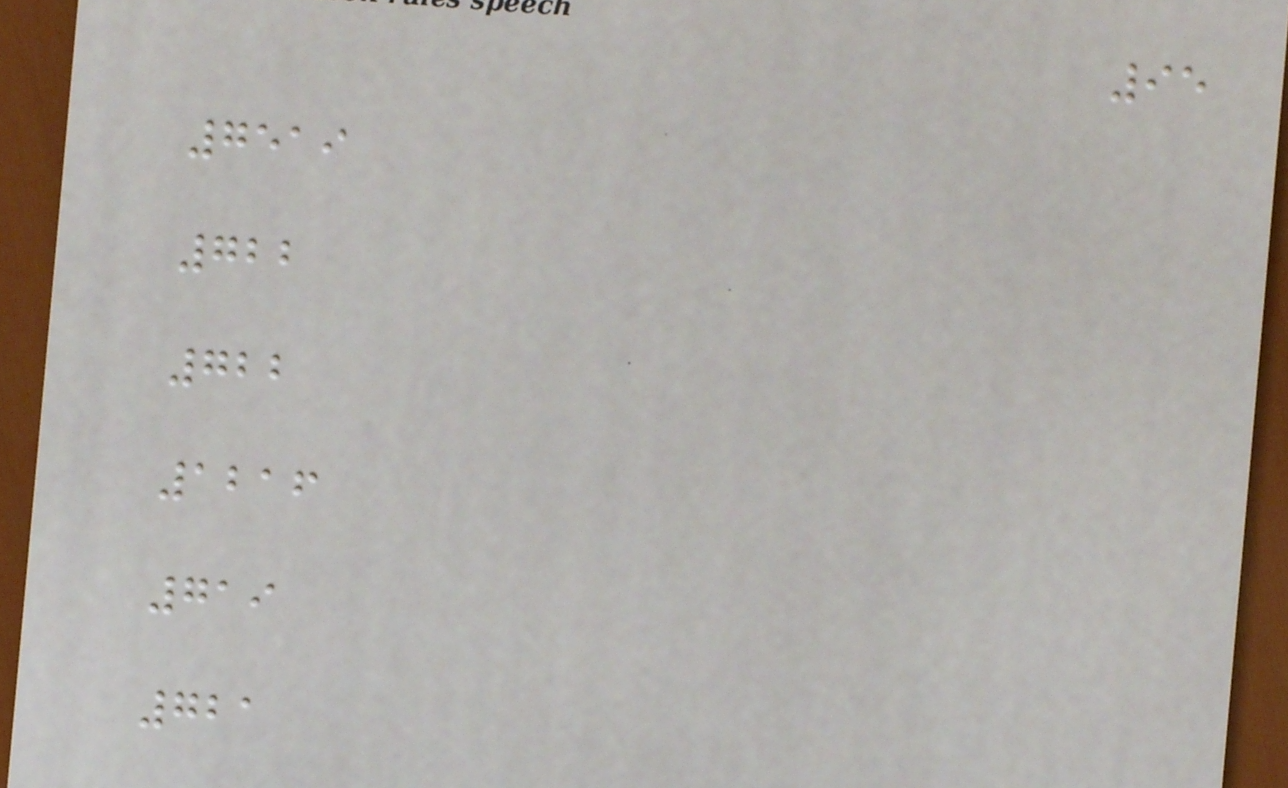95
7519
722
722
1216
719
721
